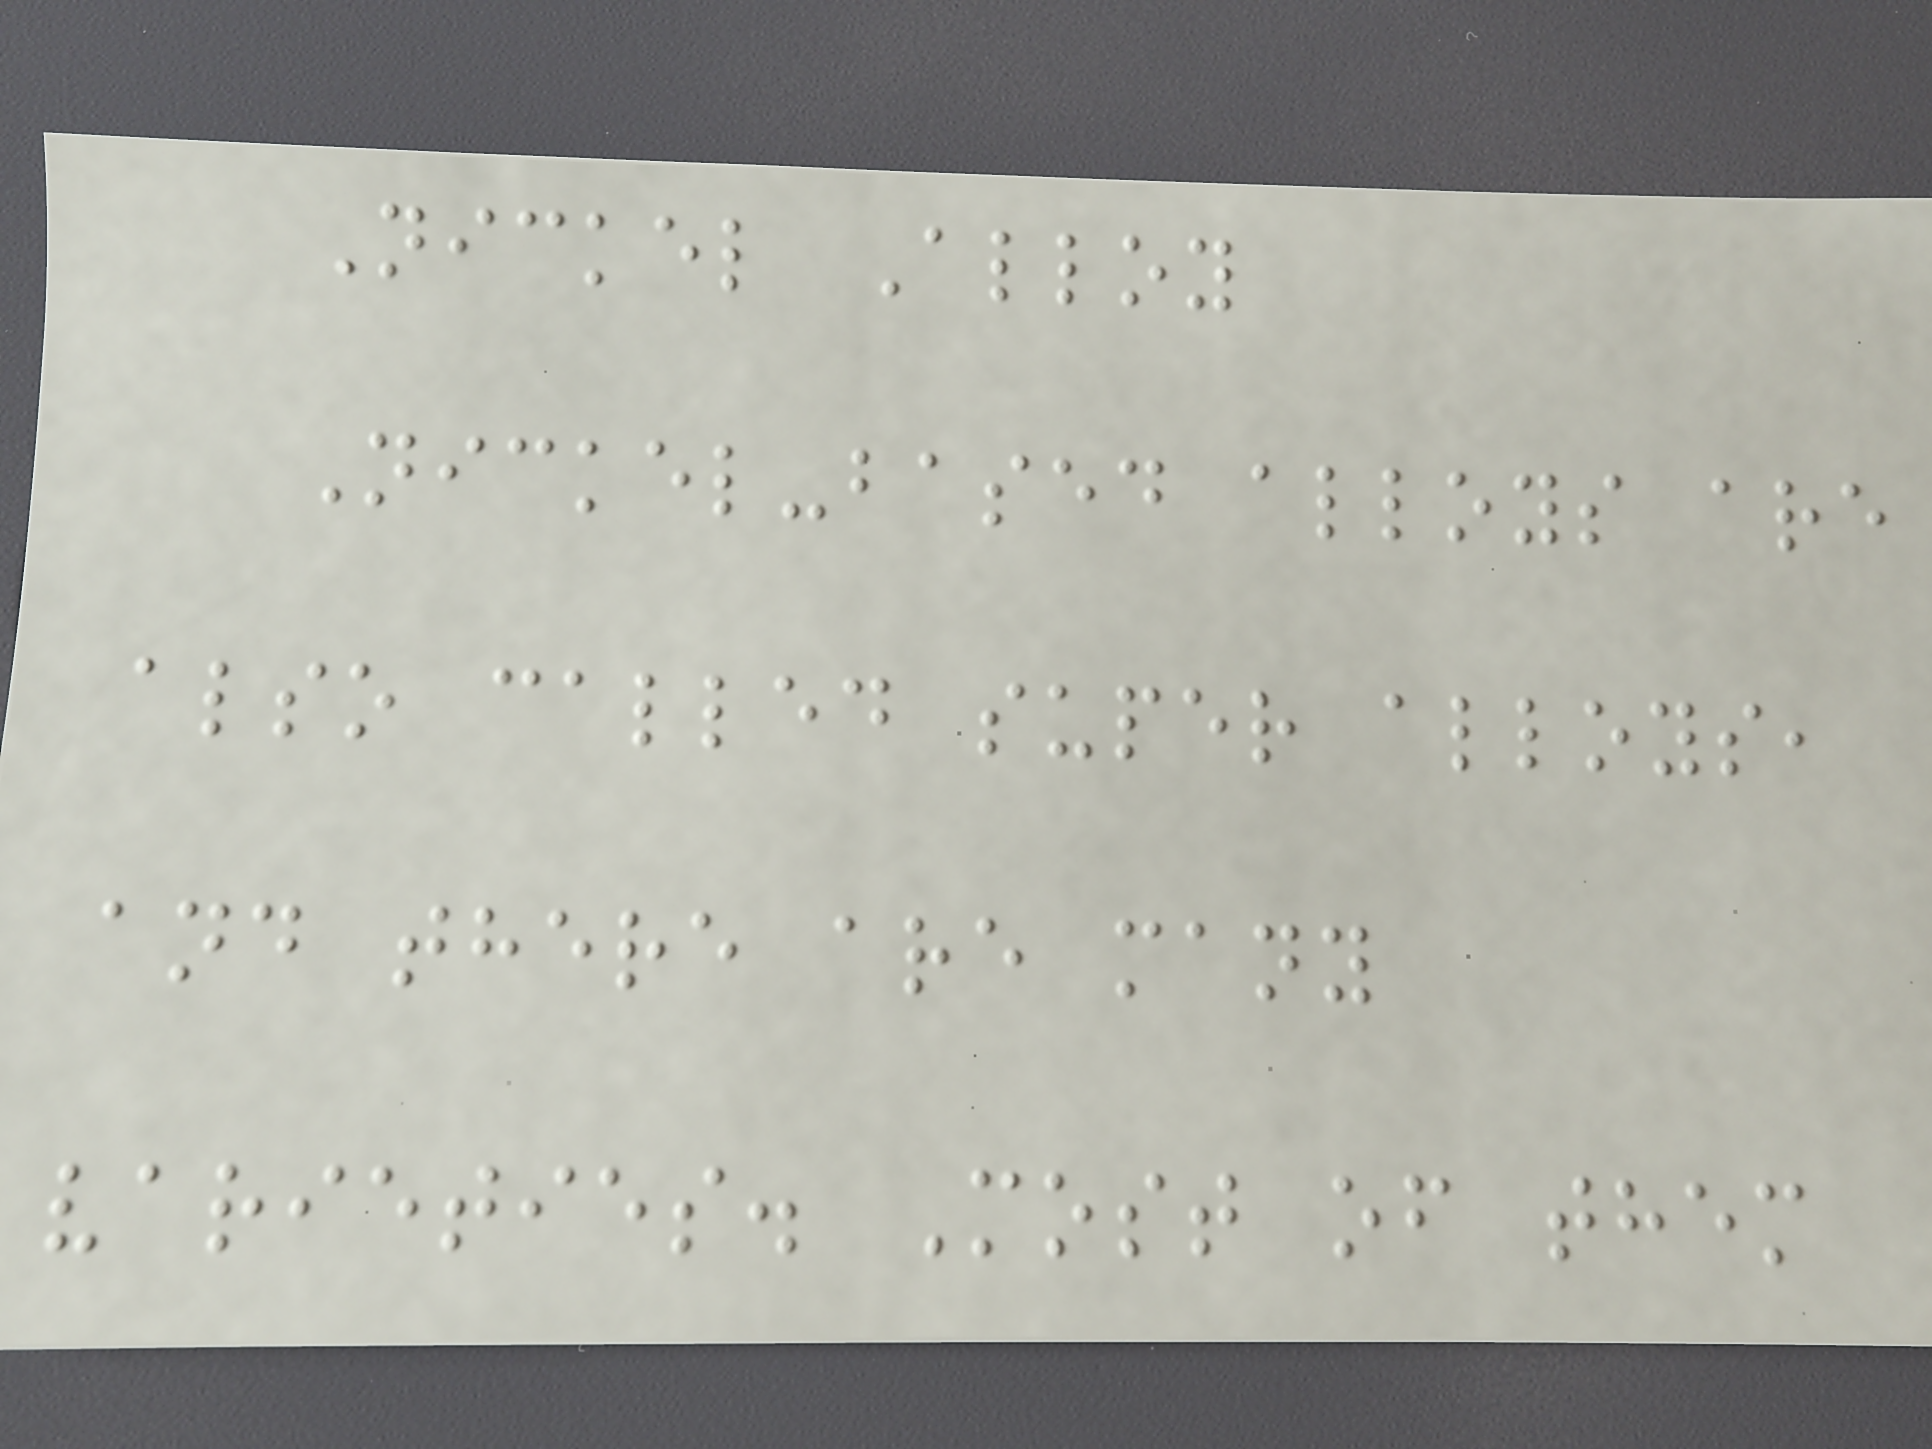Nickel Alloy
Nickel-based alloys are
also called super alloys,
and there are many
varieties. Most of them
